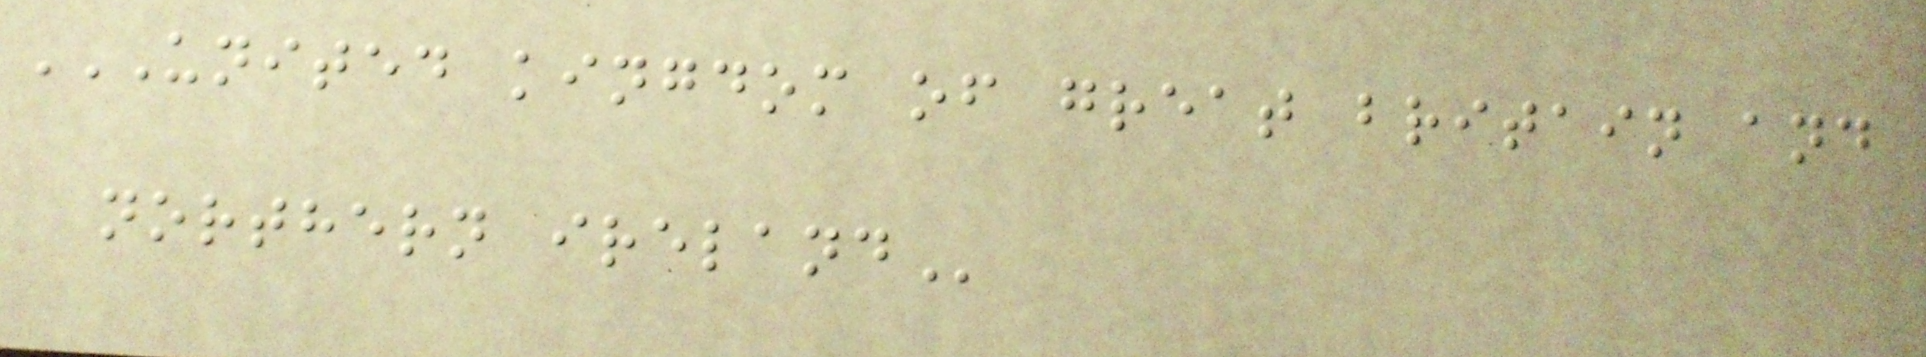UNITED KINGDOM OF GREAT BRITAIN AND
NORTHERN IRELAND
